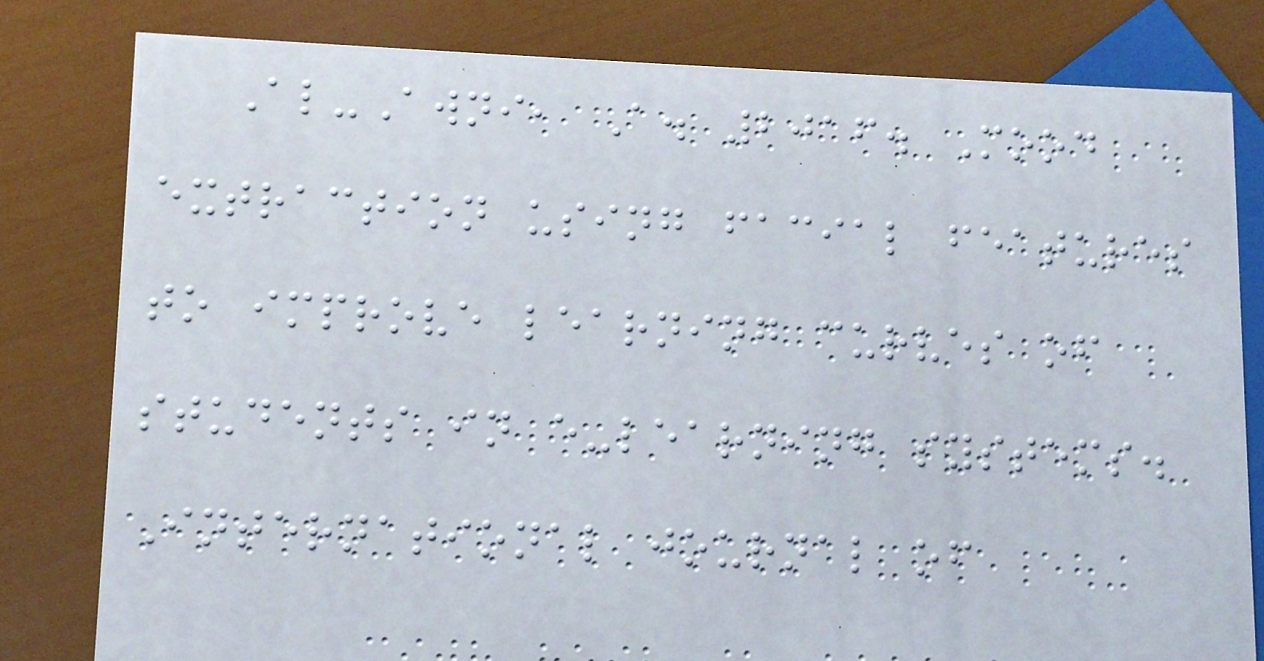Al-Awni, A. 2016. Mood
extraction using facial features
to improve learning curves of
students in e-learning systems.
International journal of
